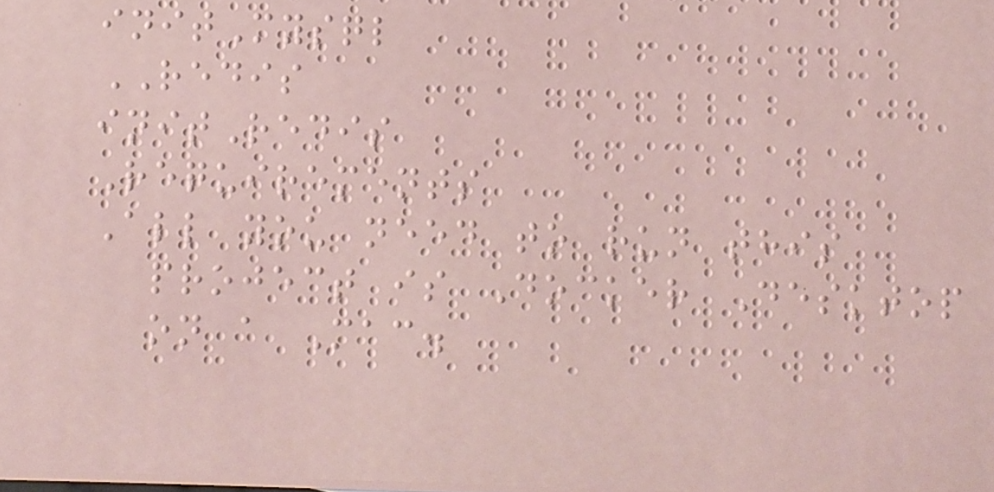initMysql
REDIS
initRedis
Requirements
All you need to run this
project is Docker Desktop
on a Mac.
